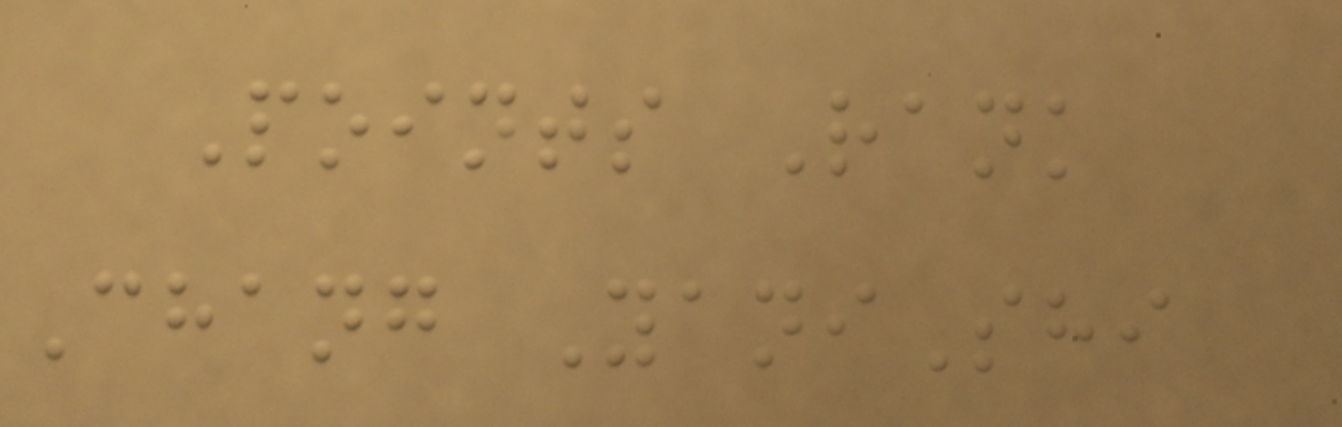Points Rank
Chang YaniShi
